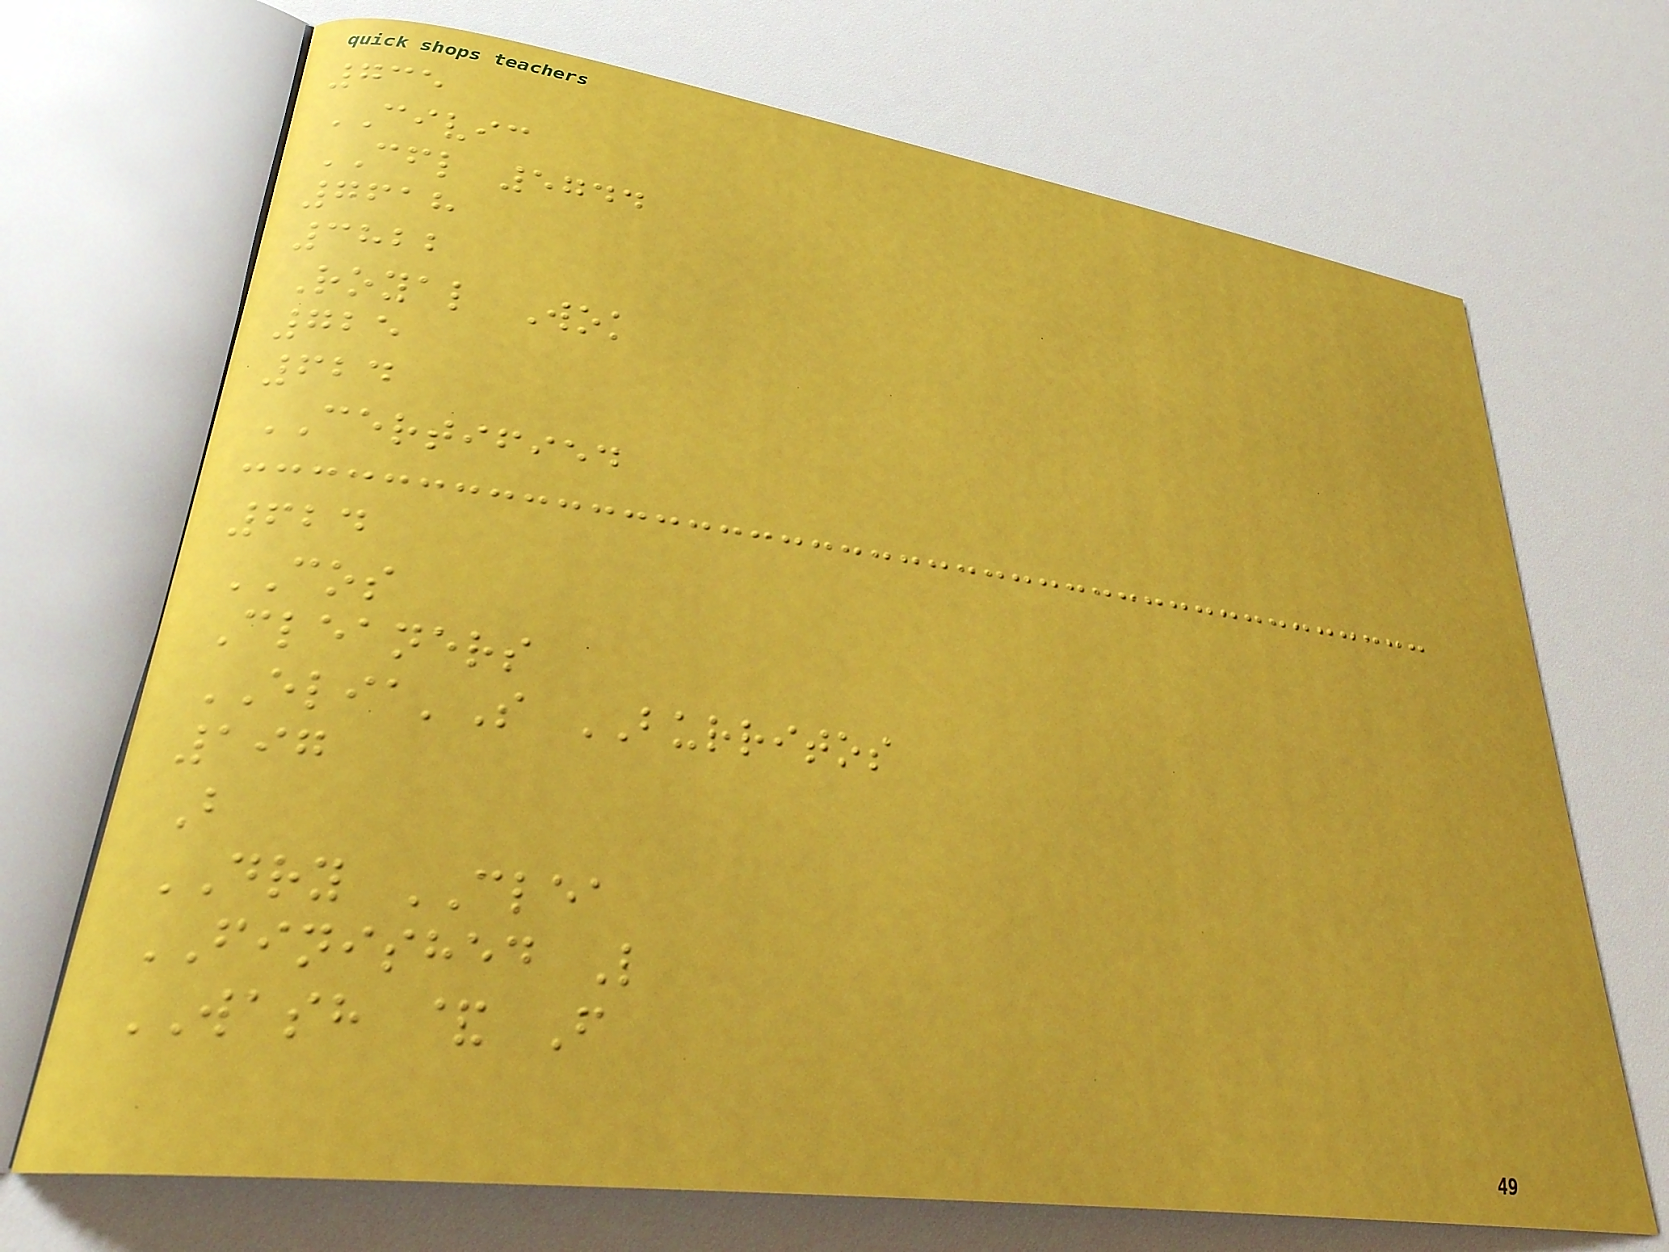735
CIVIC
CFL 5744
7618
3822
Royal Wok
725
624
CERTIFIED
624
COS
Cleaners
ELIA'S BURRITOS
197
B
DRY CLEA
FINISHED L
WASH & F
